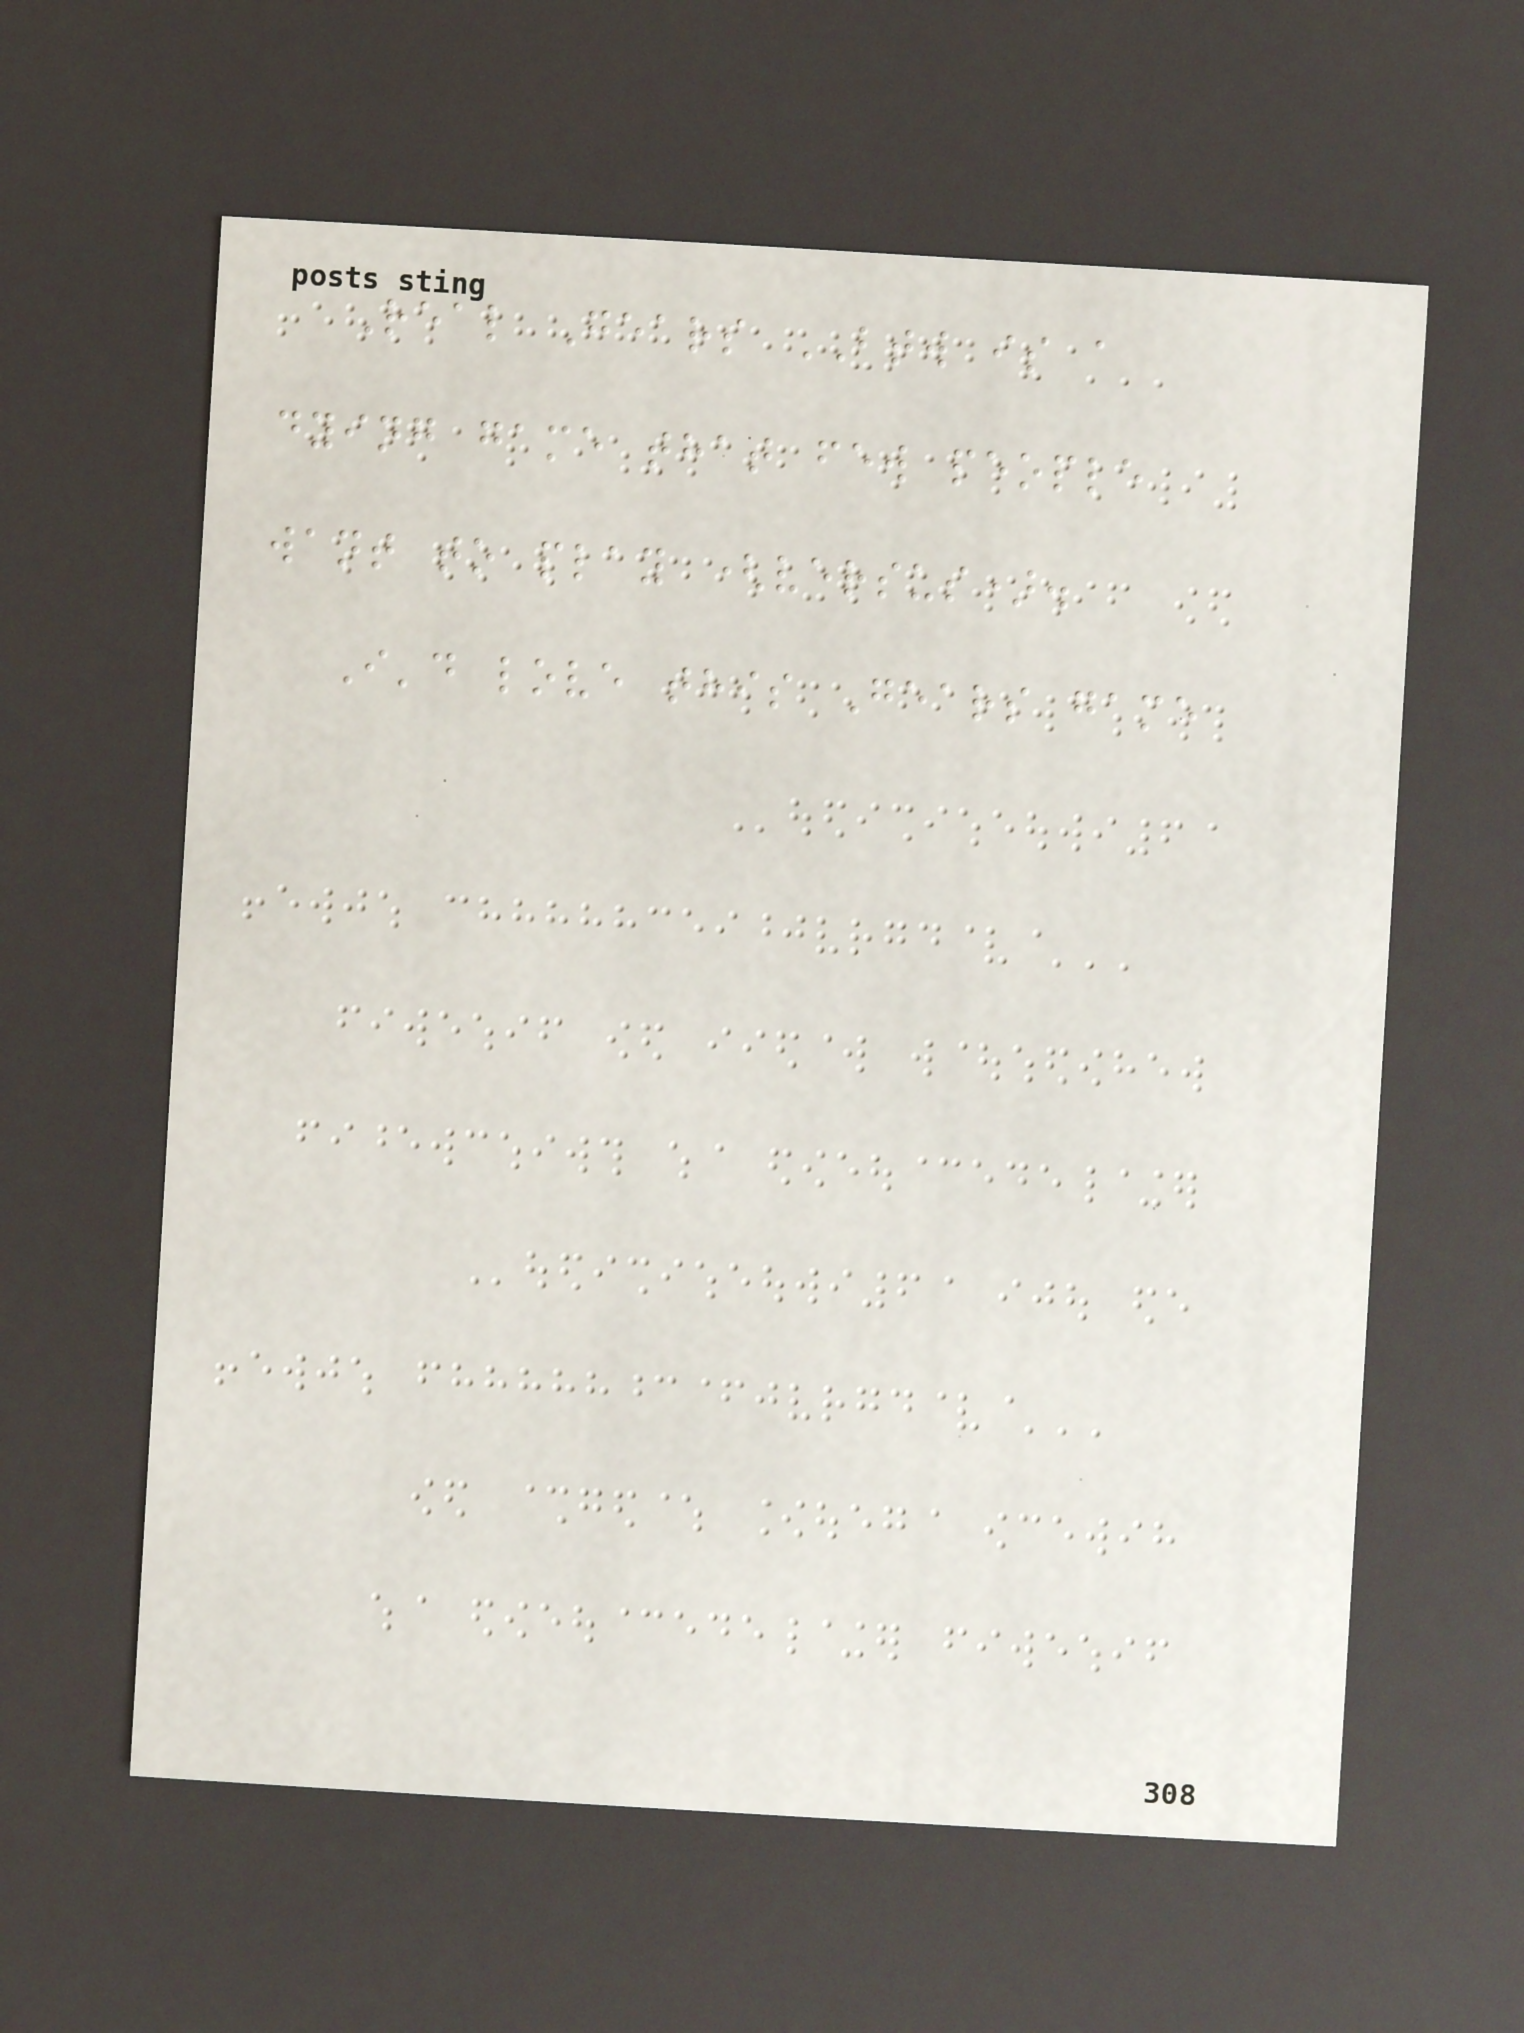Real Gears BTW is a
dying game that few people
want to play (versus).
I'd love this Gears game
